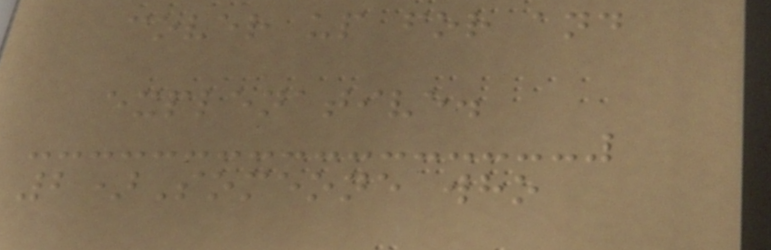cover up for and
explenative.
2)Someone who
